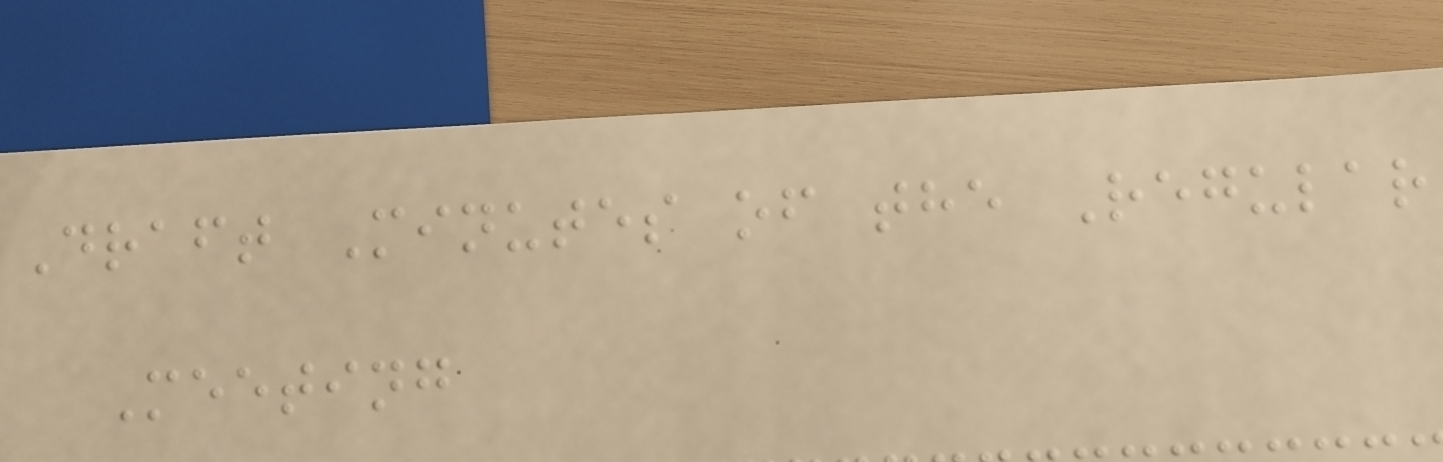Draft Minutes of the Regular
Meeting
